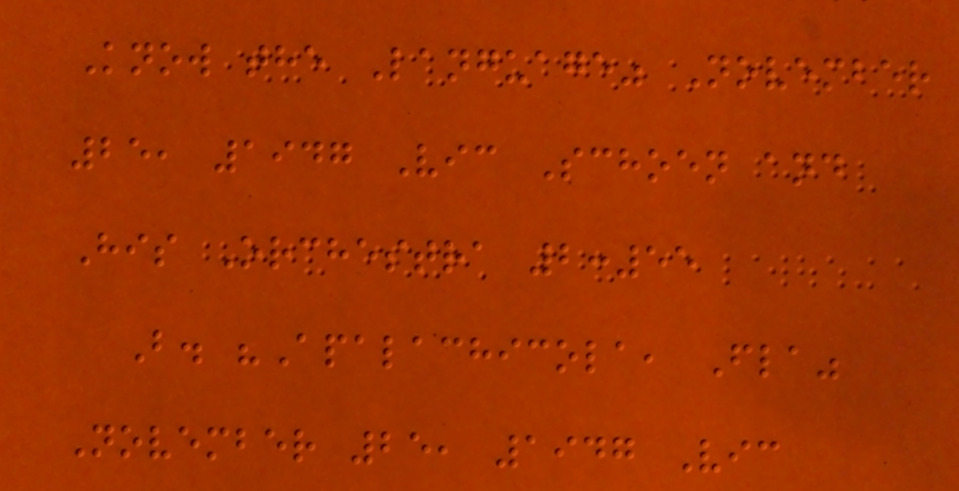Know the Language" November
25, 1947 Vic Schoen and
His Orchestra 2:55
B. "Apalachicola, Fla"
November 25, 1947 Vic
